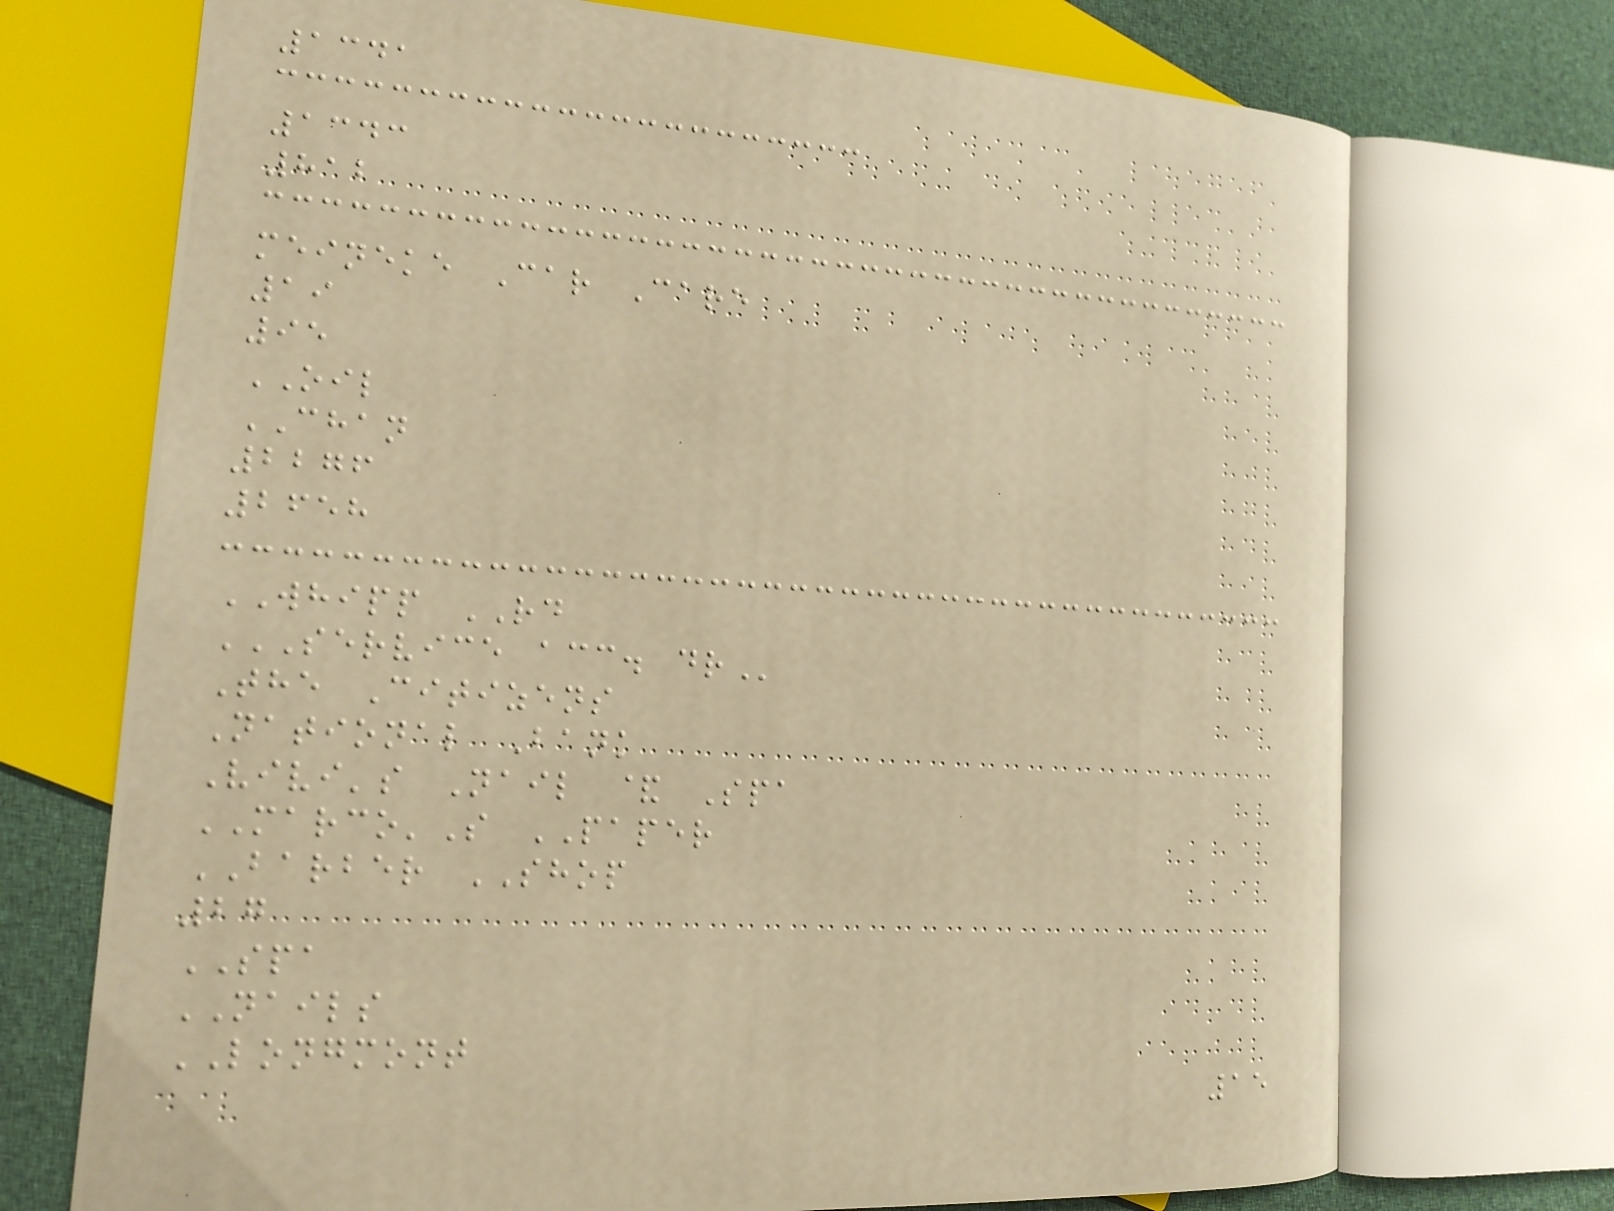1341
1343
812
meineke Car Care
19
95
OIL
CHAN
2276
2658
WHIPP RD
SERVICE ACC. DR
The Citizens
National Bank
Vivi's Nail & Spa
MARCO'S PAPER
BARBER SHOP
27
SPA
NAILS
LONGMONT
15
